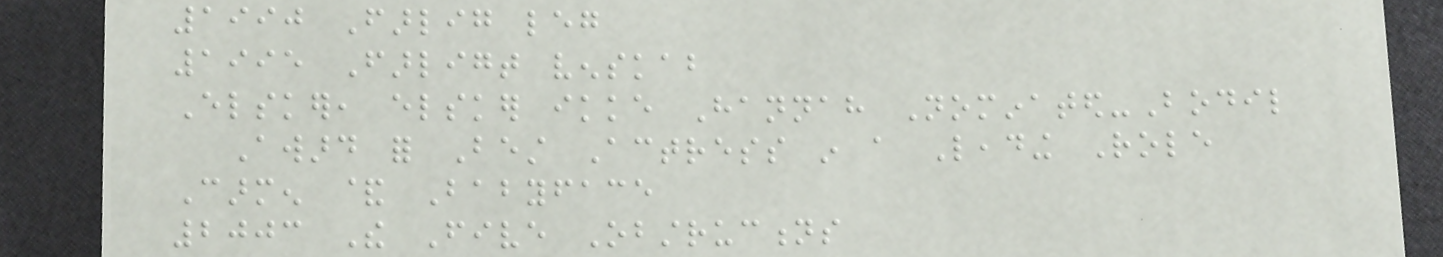1990 Farlig leg
1995 Farligt venskab
Elsker, elsker ikke Hannah Nominated-Bodil
Award for Best Actress in a Leading Role
Carmen & Babyface
2003 The Five Obstructions
